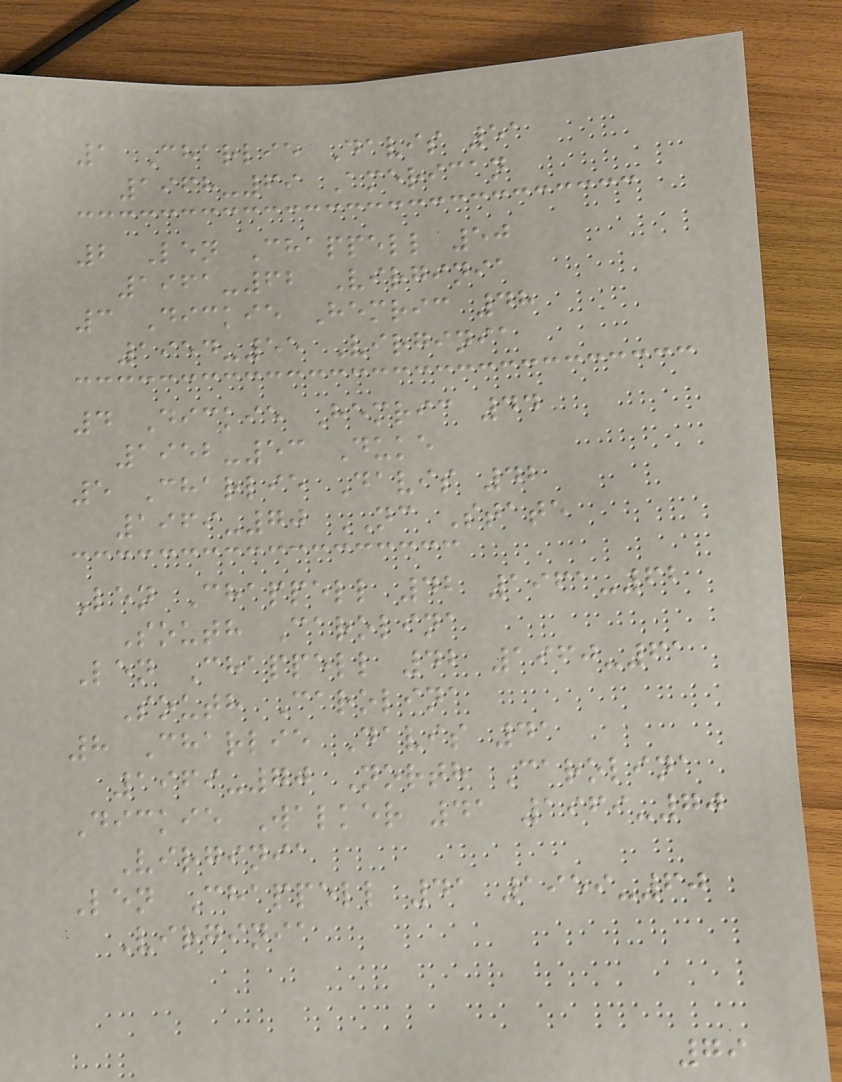1 Charlie Davis 51
1968-69 American
2 Len Chappell 50
1961-62 Virginia
3 Dickie Hemric 48
1954-55 Virginia
4 Dickie Hemric 44
1952-53 Duke
5 Charlie Davis 42
1969-70 NC State
Len Chappell 42 1961-62
South Carolina
Len Chappell 42 1960-61
South Carolina
8 Charlie Davis 41
1969-70 North Carolina
Dickie Walker 41 1969-70
Virginia
Len Chappell 41 1959-60
Virginia
79
